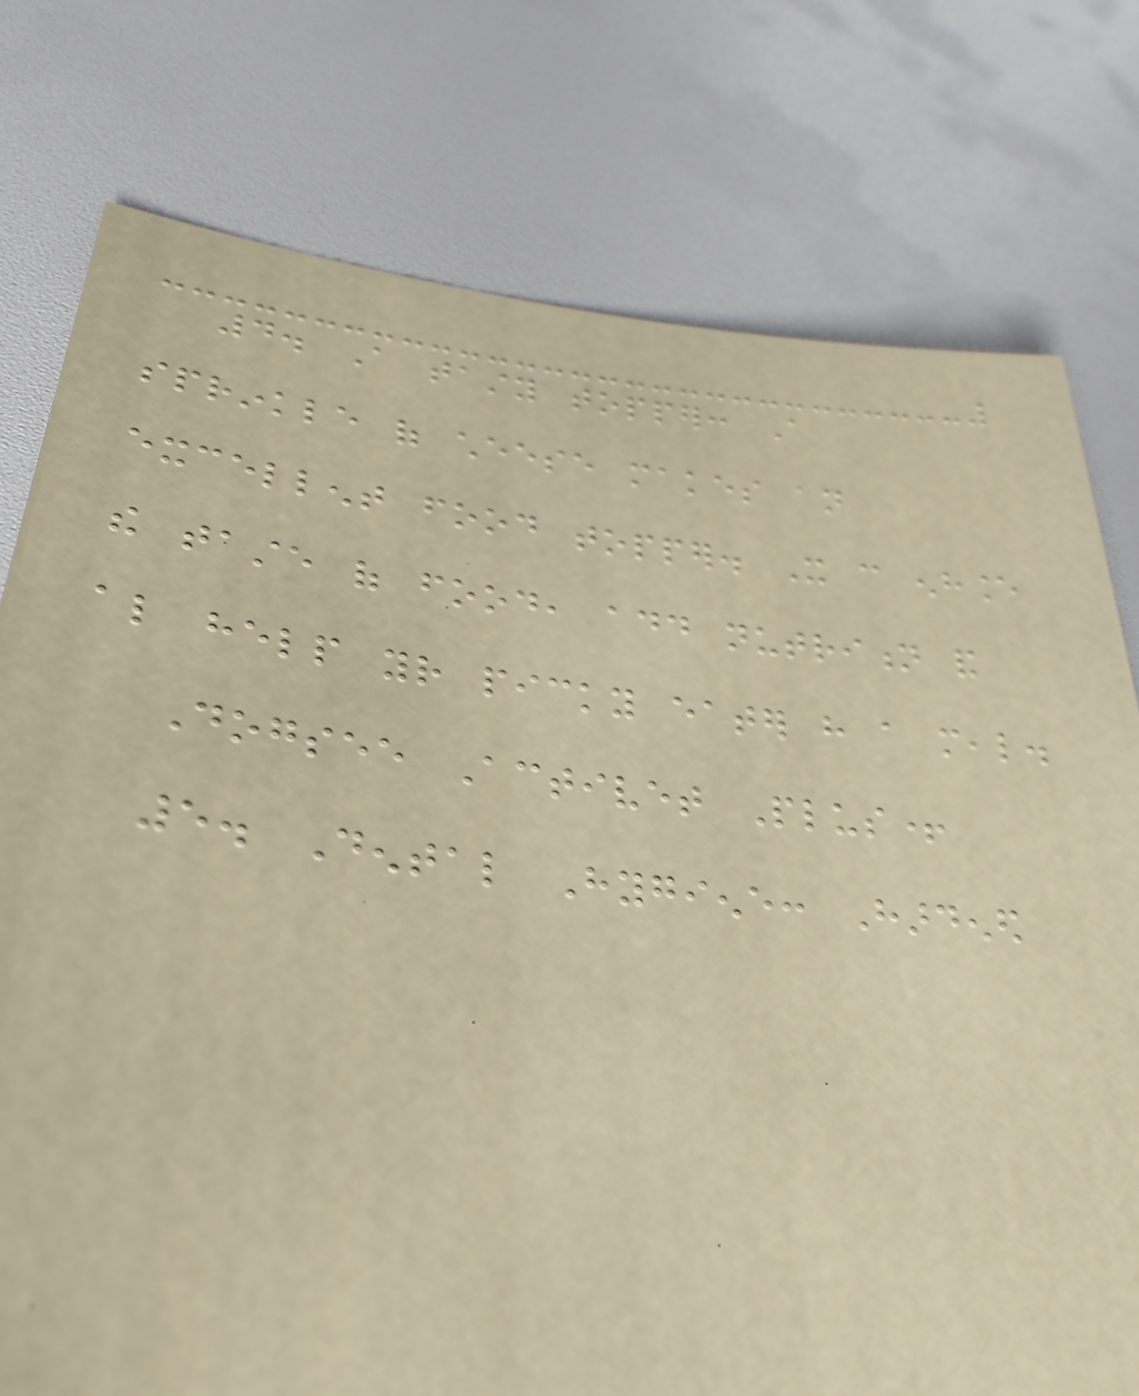4. A tasty topper: A
sprinkle of cheese makes an
excellent food topper. It can enhance
the taste of food, add nutrition and
also help your picky eater have a meal.
Dogsee Activet Plus+
5. Dental Hygiene: Hardened
